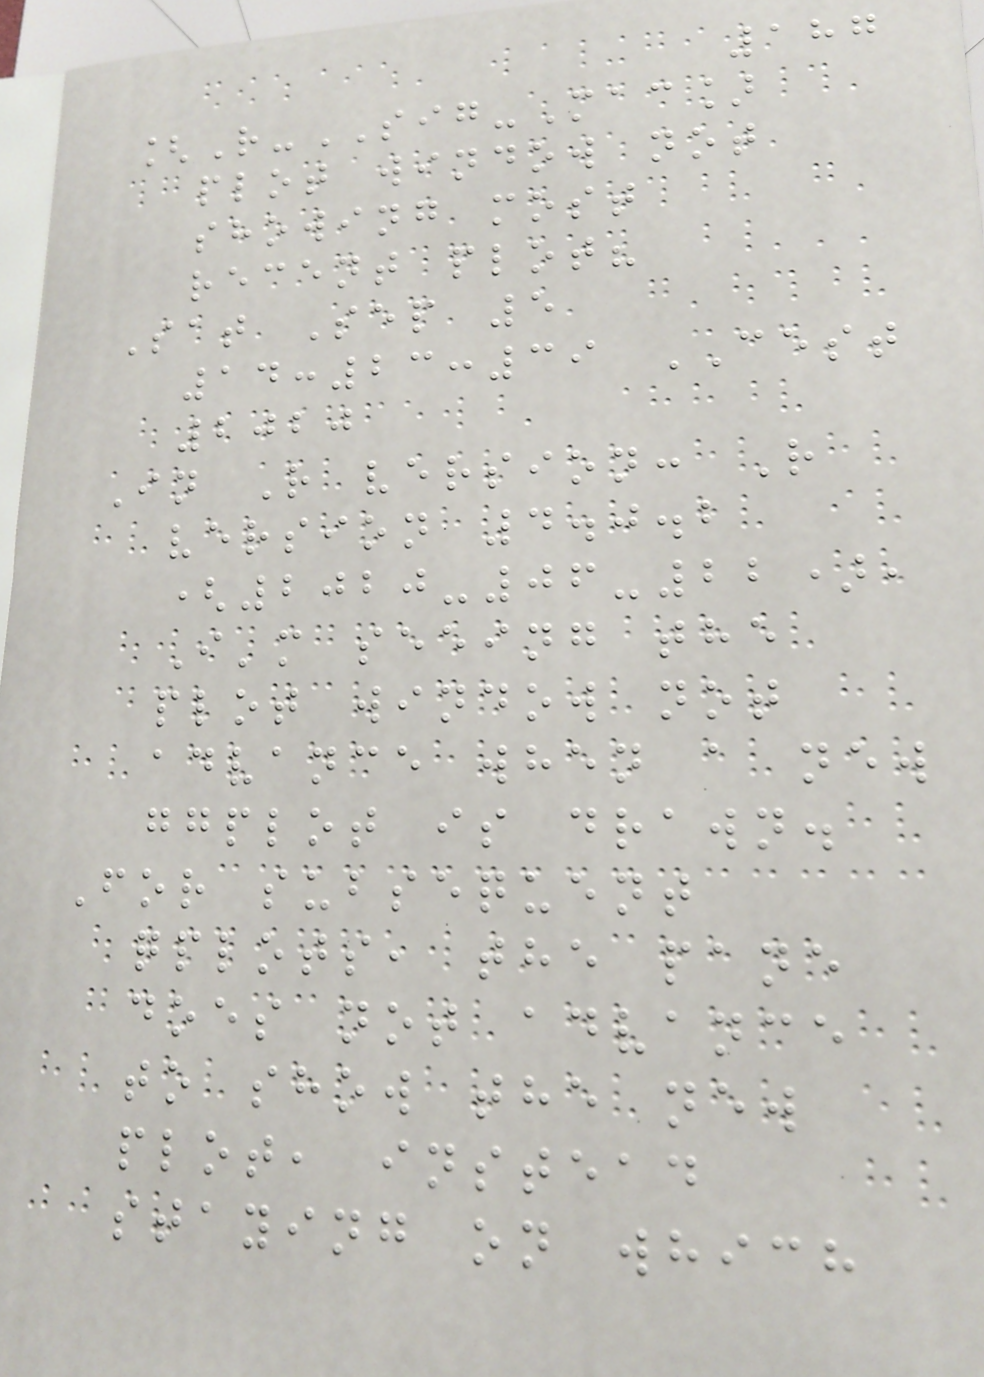187
[R-SIG-Mac]
plot window not
showing most
recent plot?
Sat Sep 5
14:23:39 CEST
2020
In R version: R
version 4.0.2
(2020-06-22),
I'm seeing the
plot window not
advance when a new
ggplot is drawn.
For subsequent
qplots, the pane
does not advance
to show the new
plot, instead
staying on which
